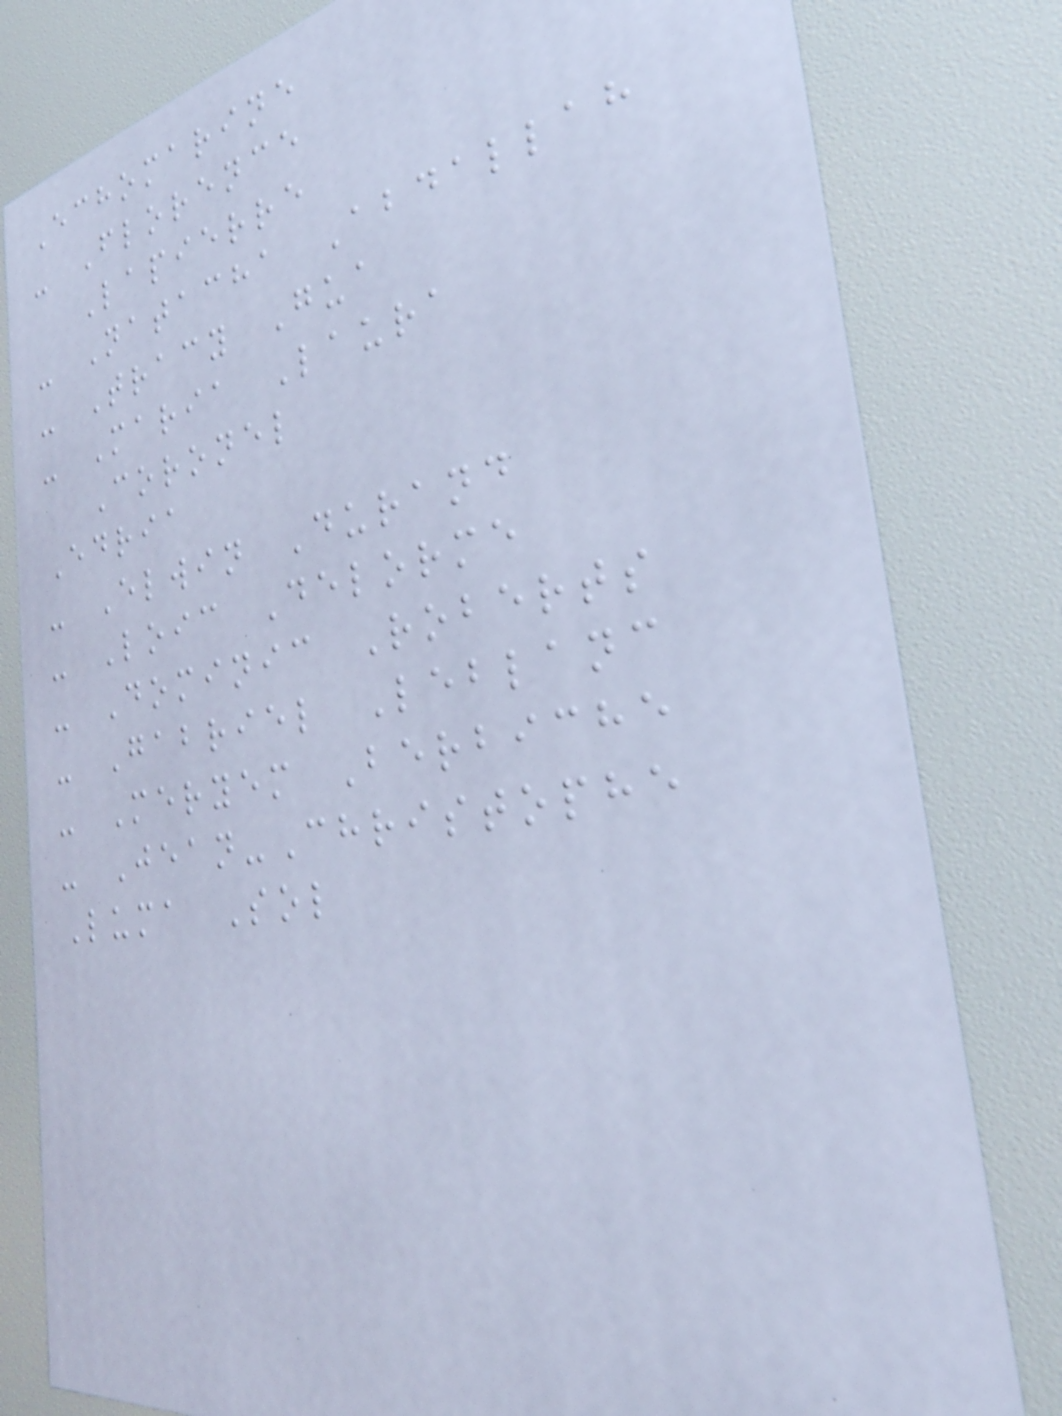Echomarine
- Florence
Lapierre
- Natacha Abdallah
- Tracy Gua
- Maria Laura
Coronel
Edria
- Elwin Durand
- Loic Delorme
- Dominic Roberts
- Gabriel Leblanc
- Meryem Berbiche
- Jean-Christophe
Luma Sol
